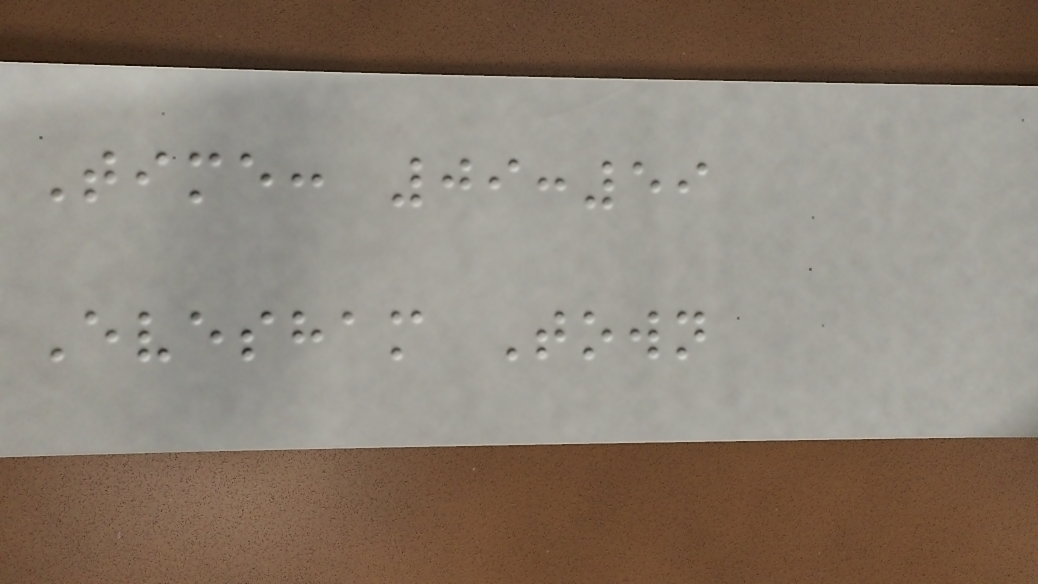Time: 09:59
Evesham Town
